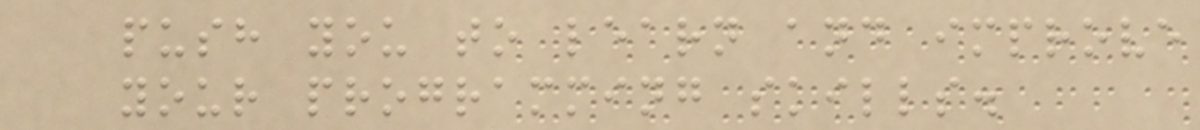push you to learn and improve
your programming skills.
